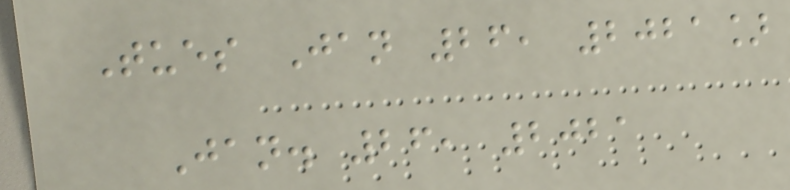Tues Jan 26, 2021]
Jan. 26, 2021
